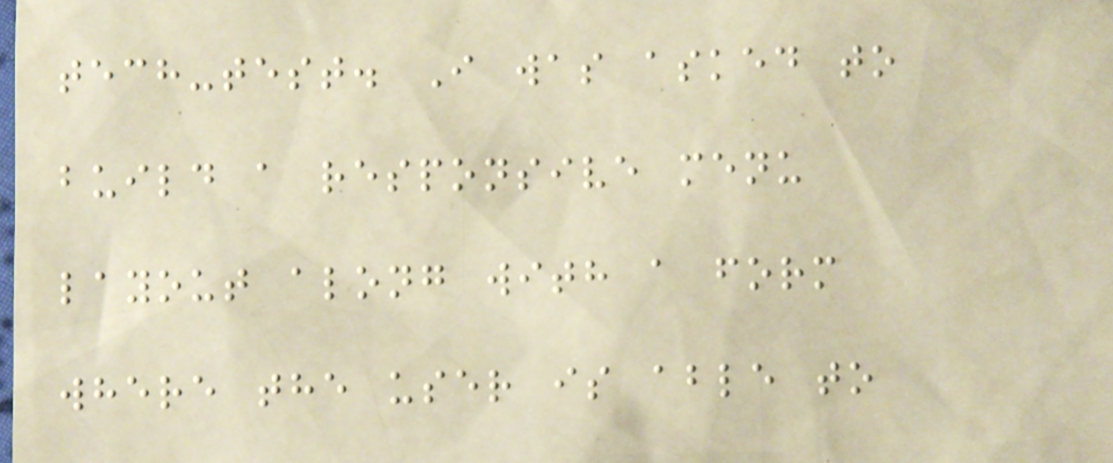tech-test. I was asked to
build a responsive menu
layout along with a form
where the user is able to
